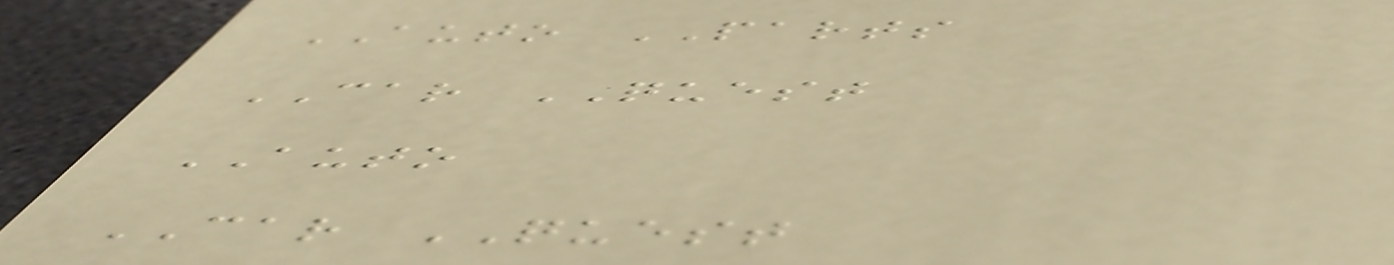AUTO PARTS
CAR QUEST
AUTO
CAR QUEST
